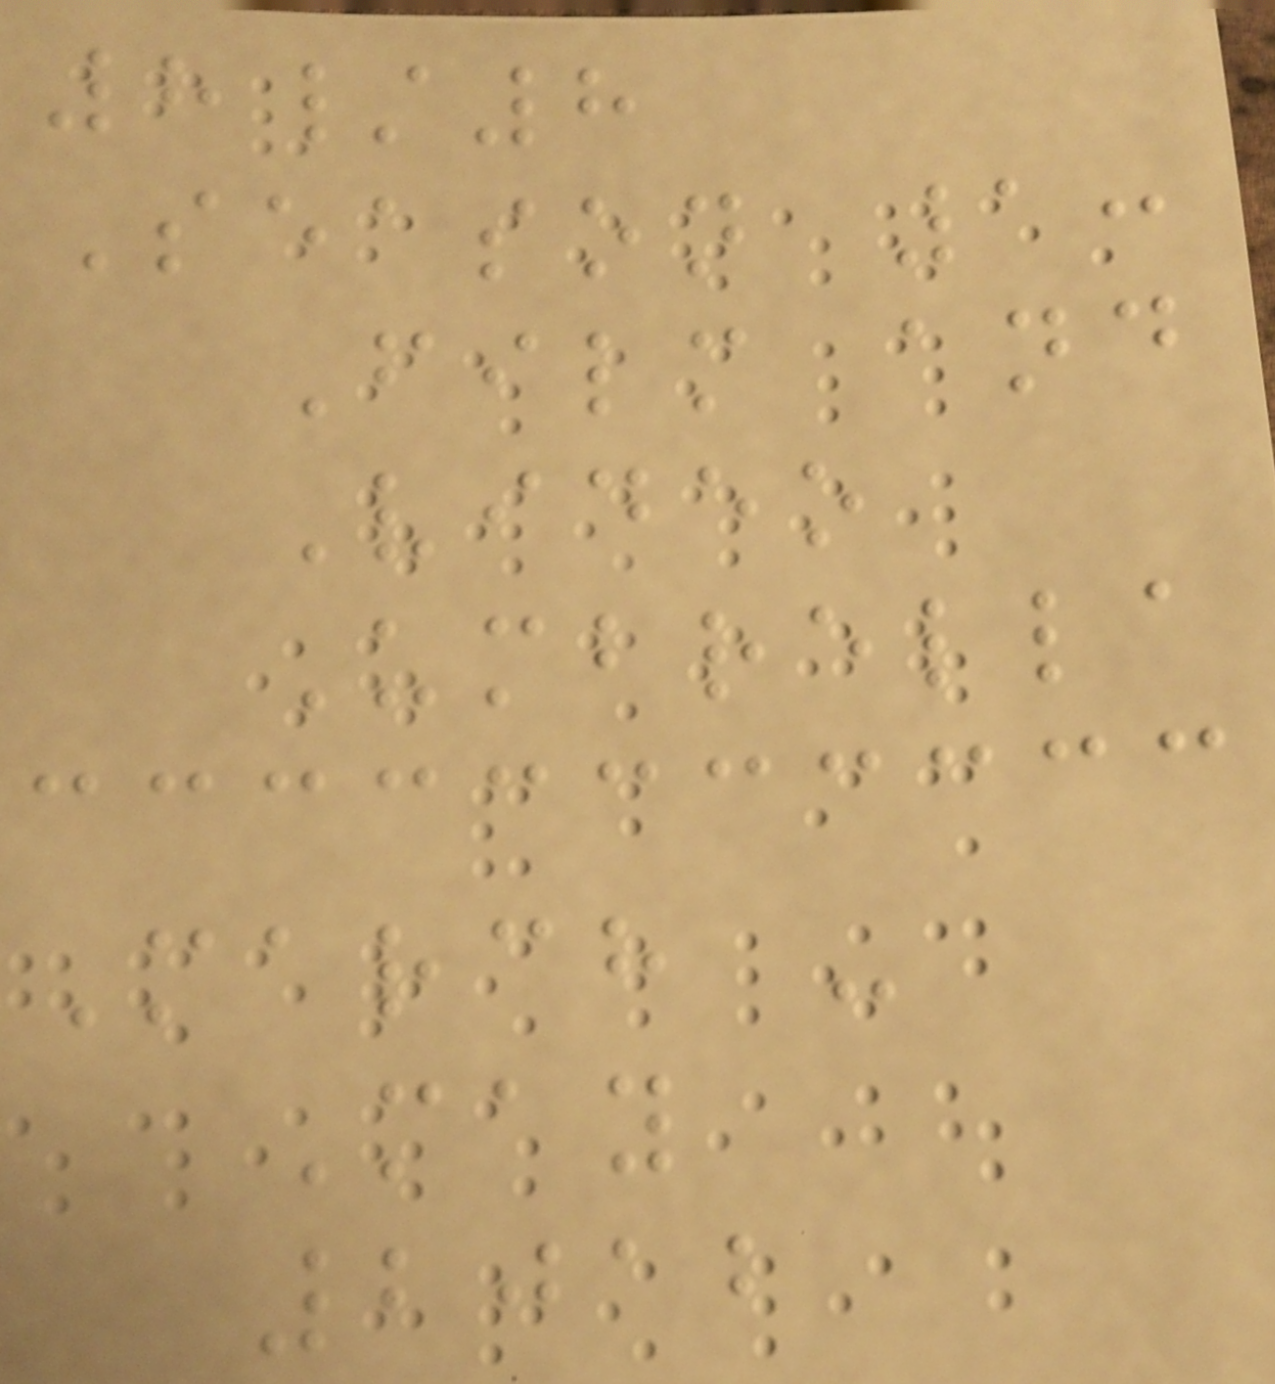8/8
Season 1:
Film and
Video
Umbrella
March -
May
2012
